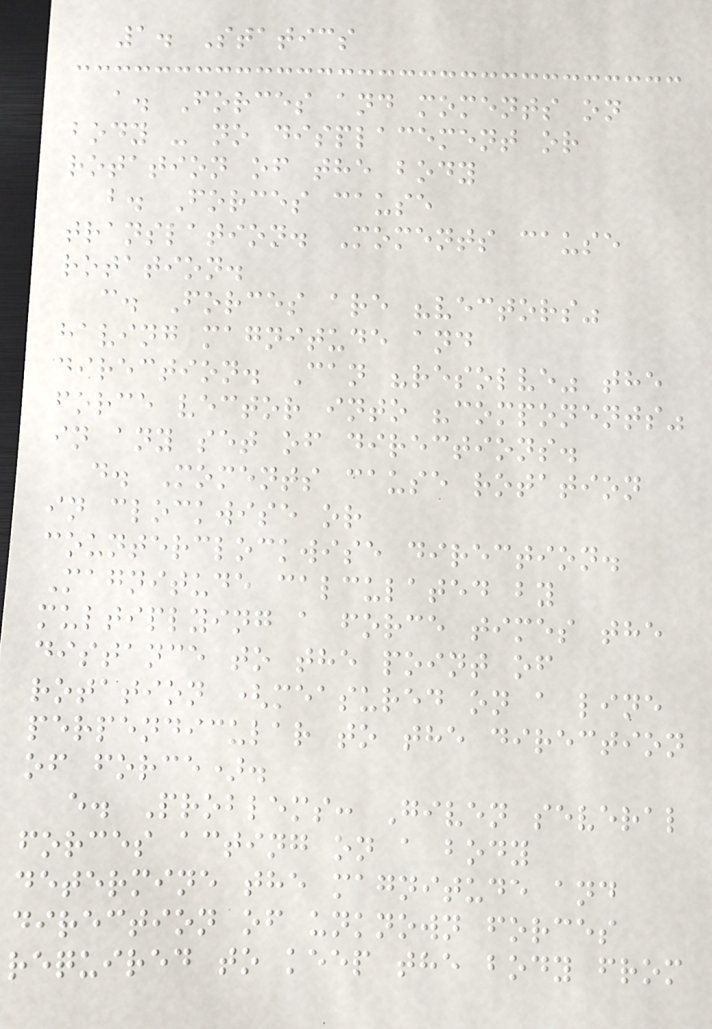1. Statics
a. Forces and moments on
body - no displacement or
rotation of the body
b. Forces cause
translation. Moments cause
rotation.
c. Forces are "vectors"
having magnitude and
direction. Can "resolve" the
force vector into "components"
in any set of directions.
d. Moments cause rotation
in clockwise or
counterclockwise direction.
Magnitude calculated by
multiplying a force times the
distance to the point of
rotation (measured on a line
perpendicular to the direction
of force).
e. Problems: Given several
forces acting on a body
determine the magnitude and
direction of unknown forces
required to keep the body from
